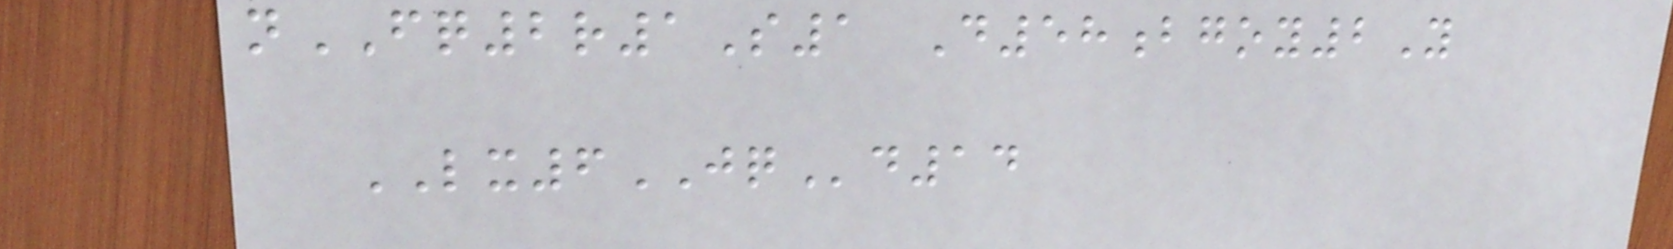nFQ2r1S1 D58bgoy2Y
LX6JQd14
